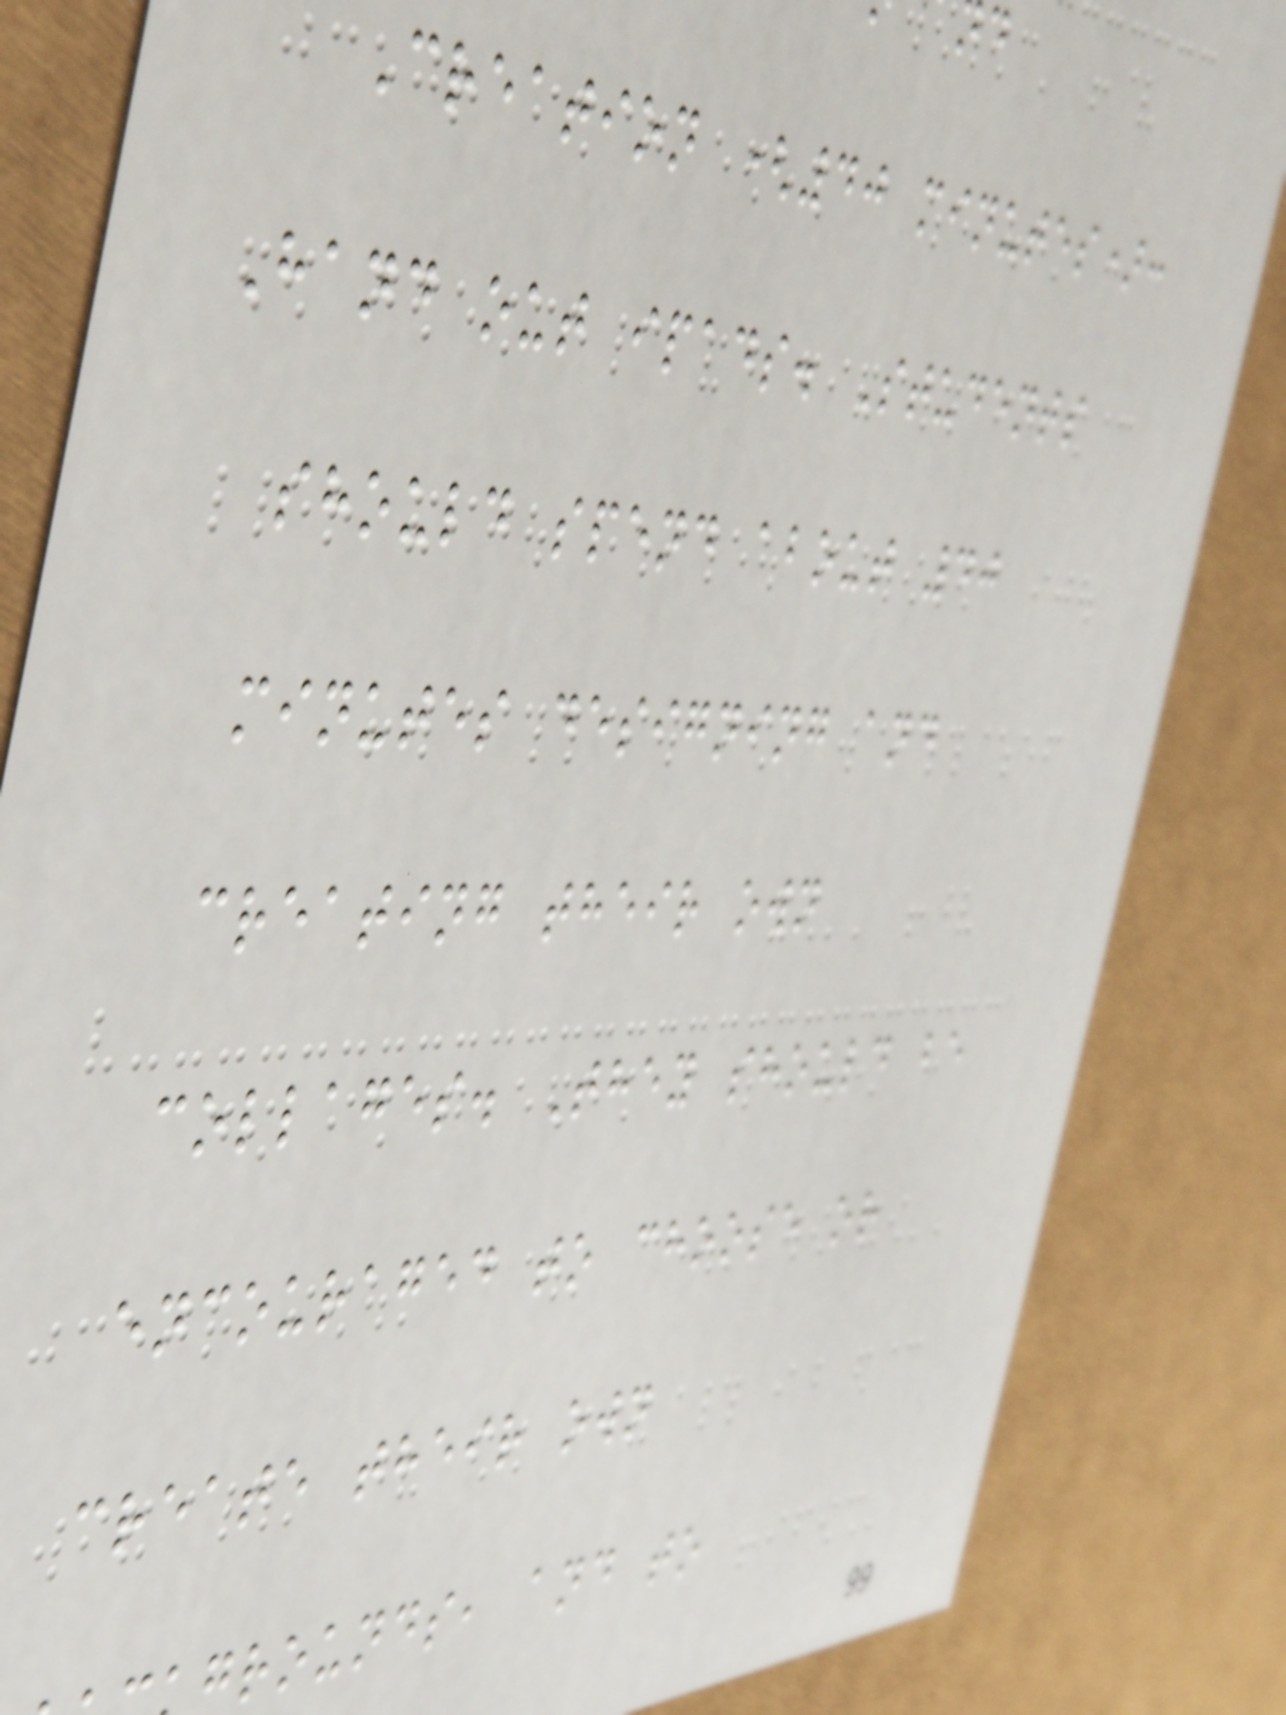Creation (40 minutes):
Hand out ipads. Students
should spend about 40
minutes designing and
creating their own
collages. They should be
encouraged to choose or
create their own
grounds, and to
